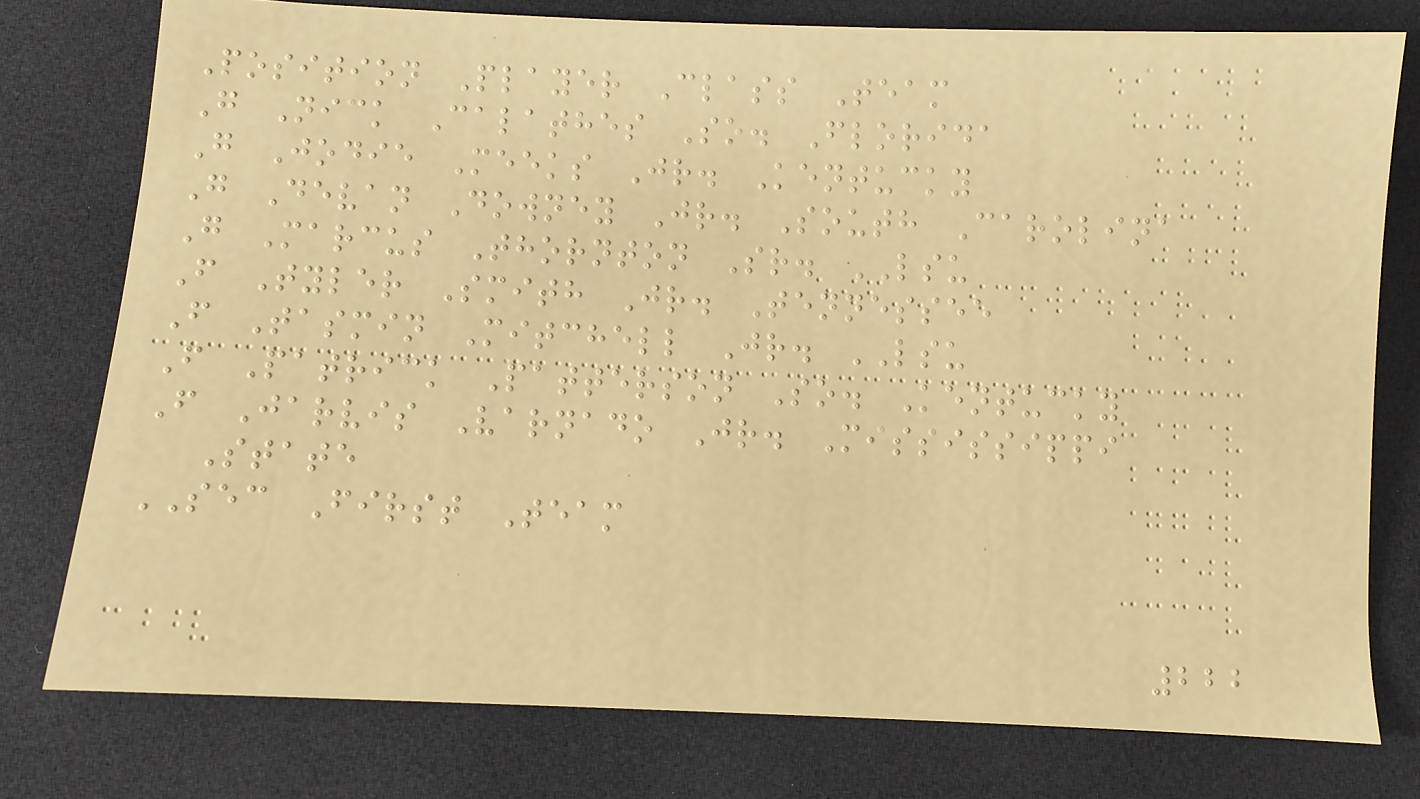Position Player Class Team
G Nick Calathes So. Florida
G Jodie Meeks Jr. Kentucky
G Devan Downey Jr. South Carolina
G Marcus Thornton Sr. LSU
F Tyler Smith Jr. Tennessee
F Tasmin Mitchell Jr. LSU
F Patrick Patterson So. Kentucky
F Jarvis Varnado Jr. Mississippi
State
SEC First Team
222
